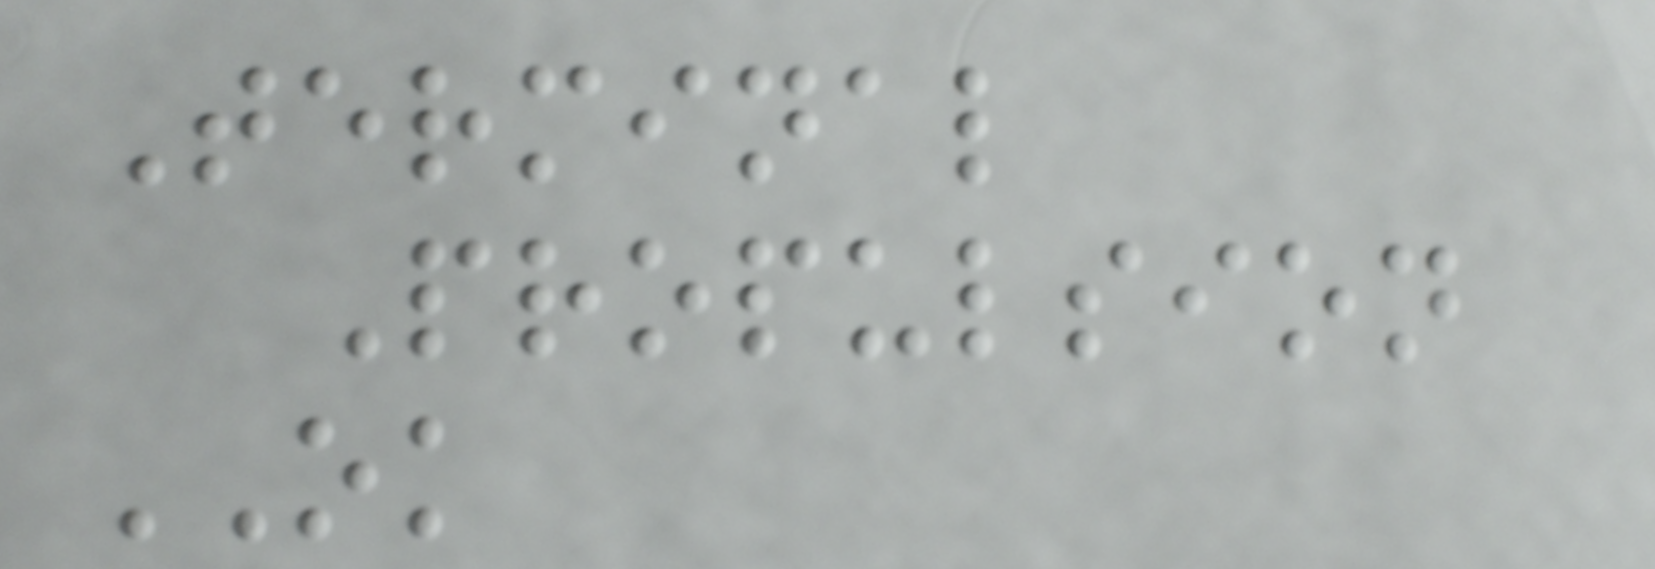Terminal
Propulsion
OK
